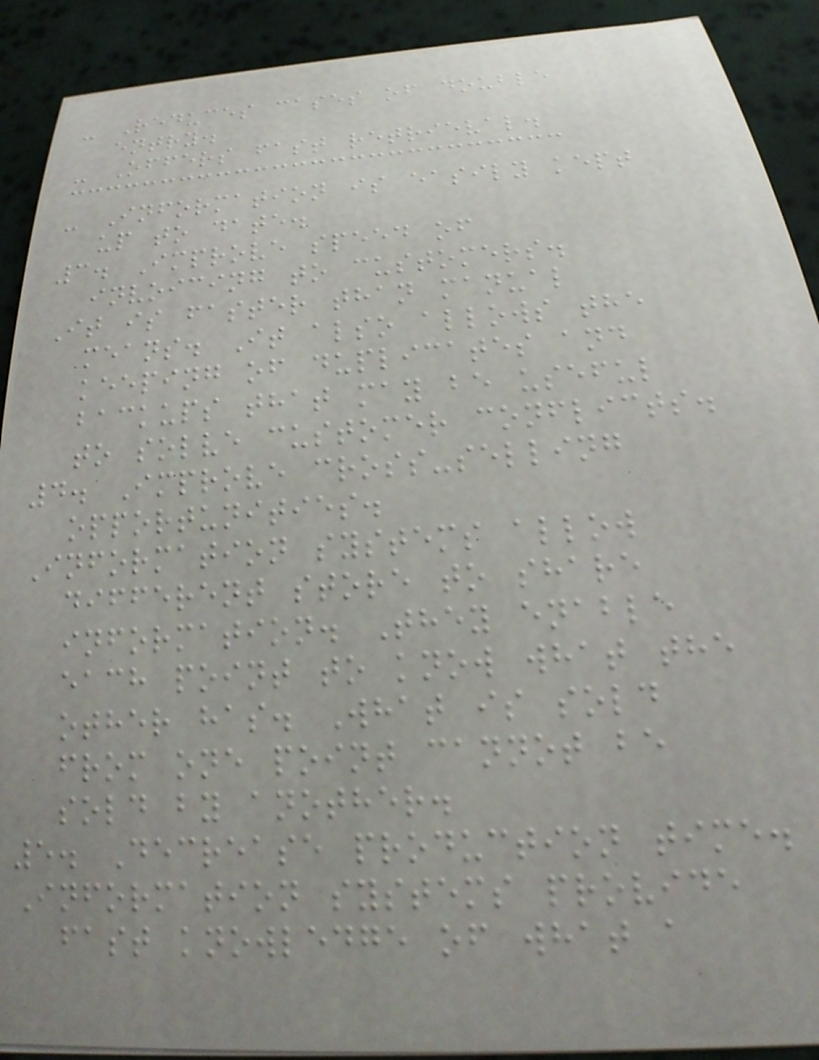- Reduces cases of double
entry.
- Offers fast retrieval.
- Information is easily kept
up to date.
3. Improve speed of
invoicing to customers.
It is faster than manual
means. It also allows the
keeping of duplicates and
backups that may be useful
to solve customer conflicts.
4. Improve cross-selling
opportunities.
Information systems allow
different store to share
information. They enable
each point to know what the
other has. What is sold
from one point cannot be
sold by another.
5. Decrease production time.
Information systems provide
fast knowledge of what a
